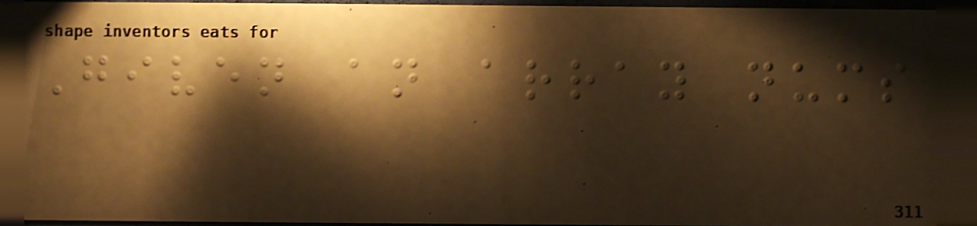Given an array nums
